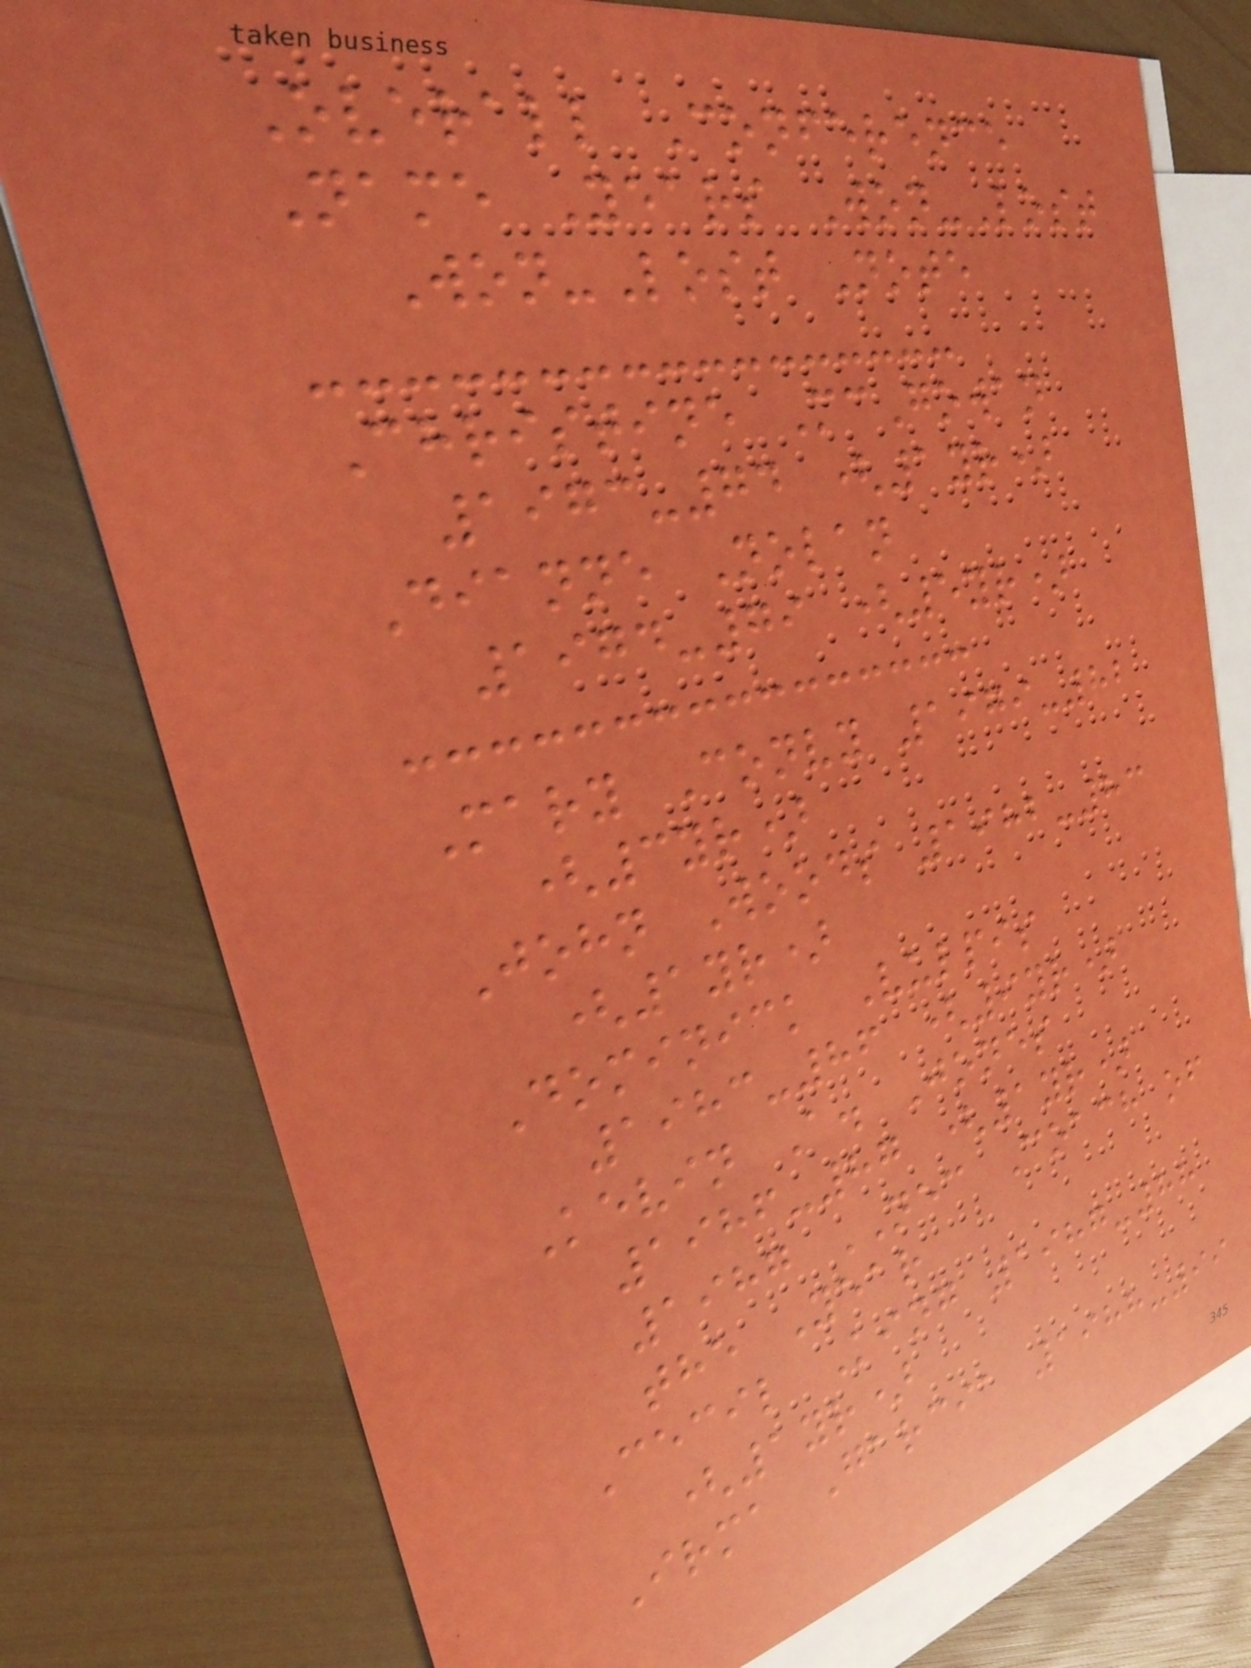Overall Conference
Name Years Won-Lost
Won-Lost Note
Christine McGowan
1973-74 (1yr)
Dianne Nolan
1974-79 (5yr)
Mary Convy 1979-82
(3yr)
John Woods 1982-83
(1yr)
Dominick Vulpis
1983-86 (9yr)
Kevin A. Jones
1986-87 (1yr)
1987 NEC Coach of
the Year
Cecil King 1987-88
(1yr)
Irma Garcia 1988-99
